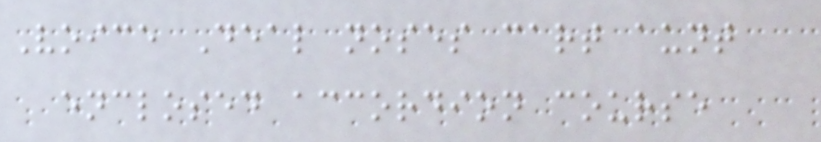Voice Deal noses cart aunt
enclosed accordion course
